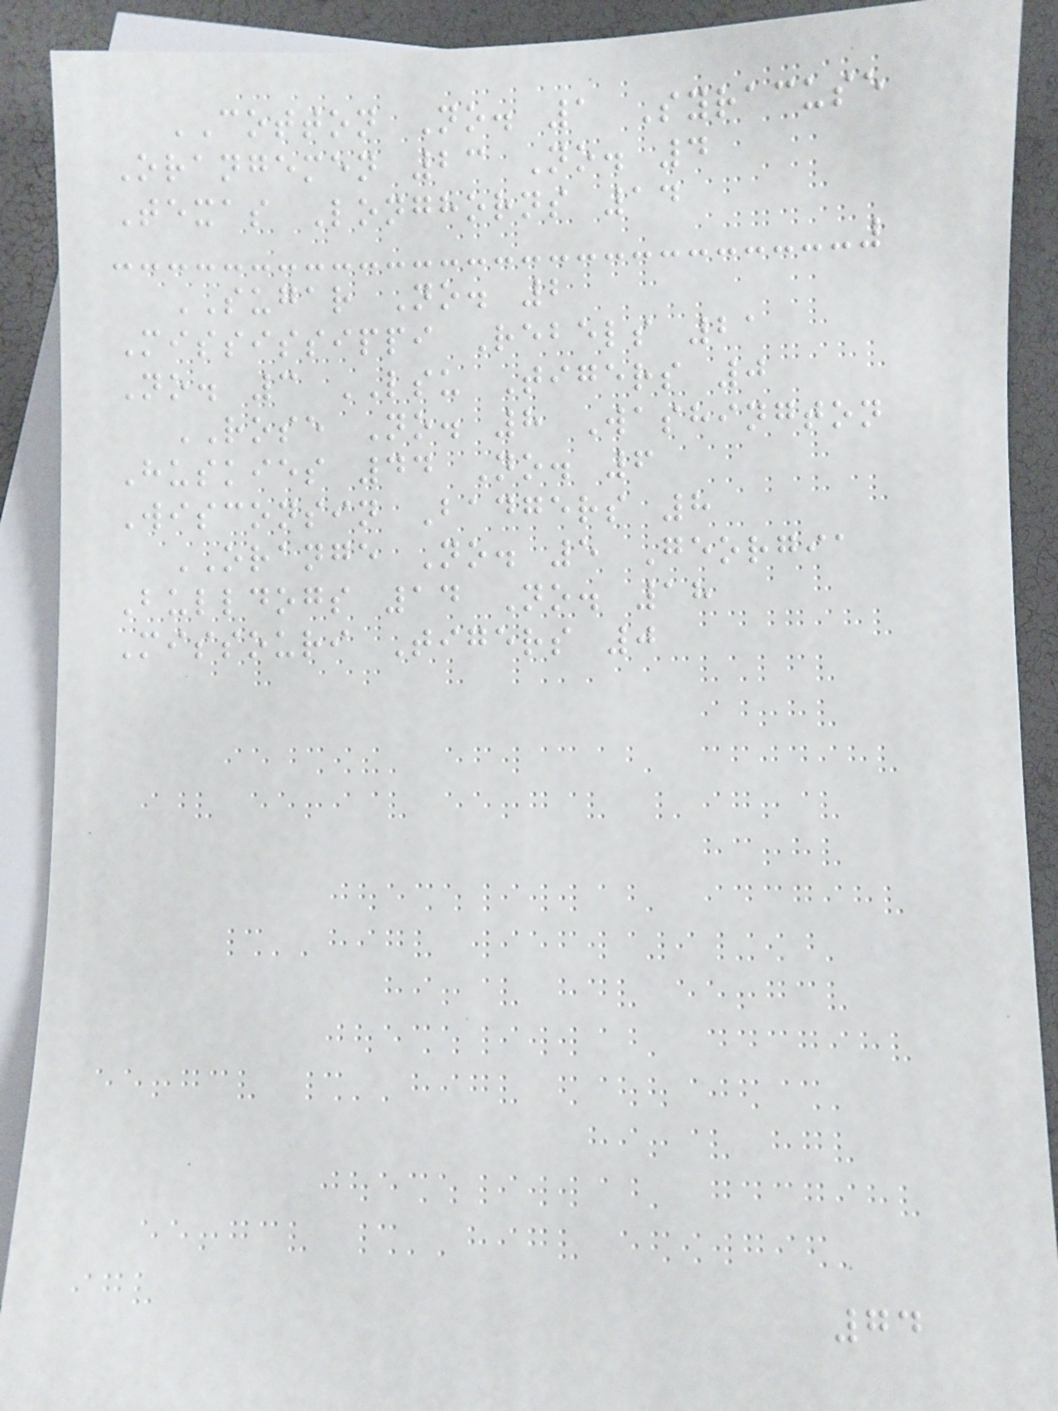COTTON No. 1 Syracuse
Orangemen 23 No. 4
Texas Longhorns 14
SUGAR No. 2
Mississippi Rebels 21
No. 3 LSU Tigers 0
ROSE No. 8 Washington
Huskies 44 No. 6
Wisconsin Badgers 8
ORANGE No. 5 Georgia
Bulldogs 14 No. 18
Missouri Tigers 0
74
